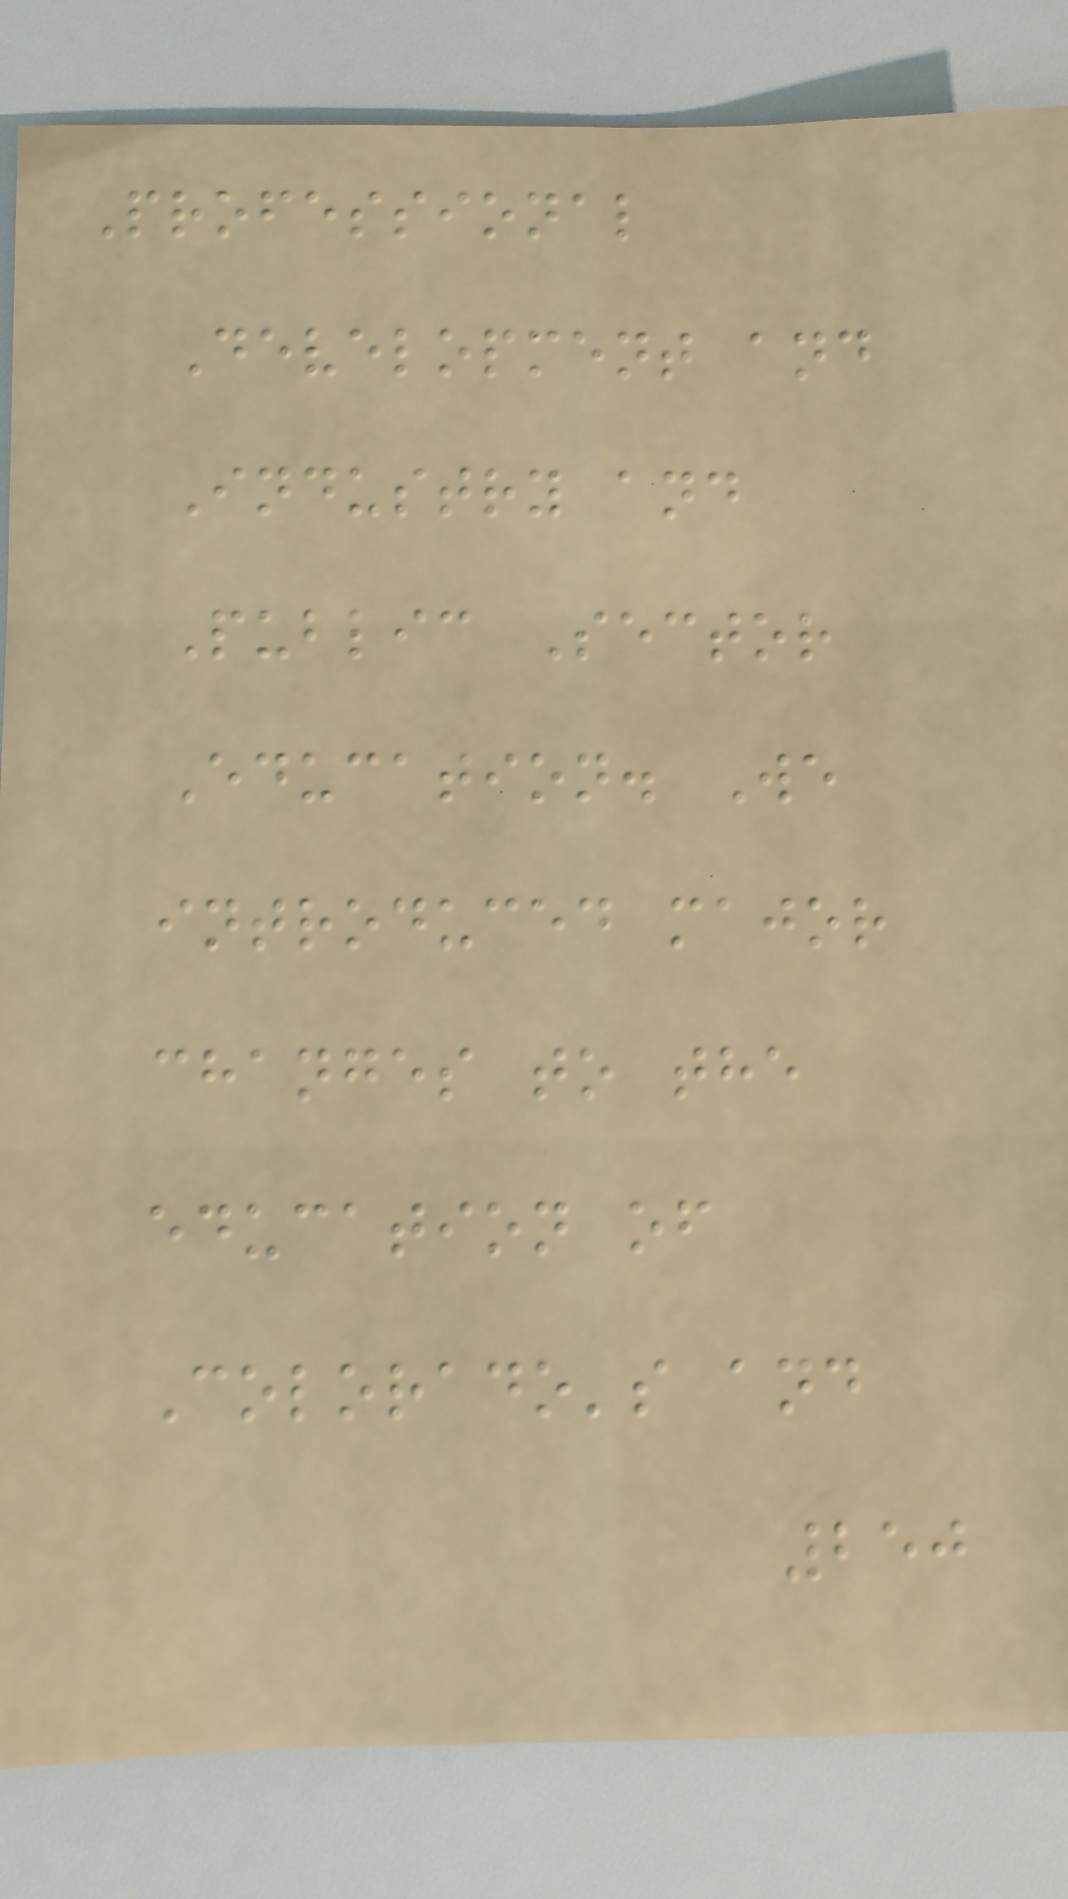Professional
Development and
Industry and
Public Sector
Education. We
introduced major
changes to the
education of
Colorado's and
250
